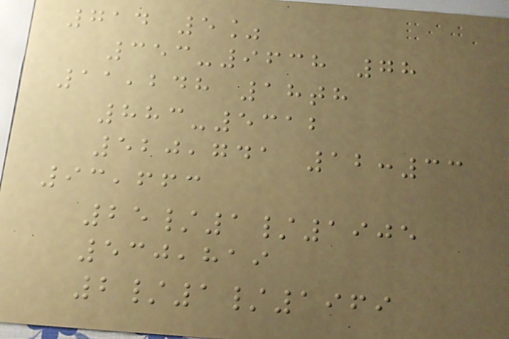714 5%
353-9638 78
11,248 18th
883-5312
520,741 12:33
93,663
25/1/1905
530,819
2/1/1969
